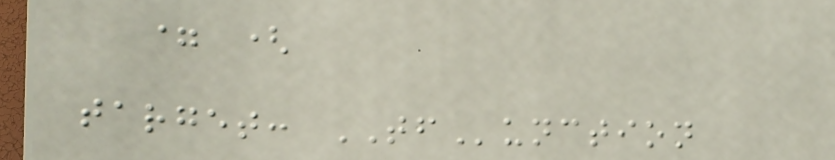= (
target: TFunction
